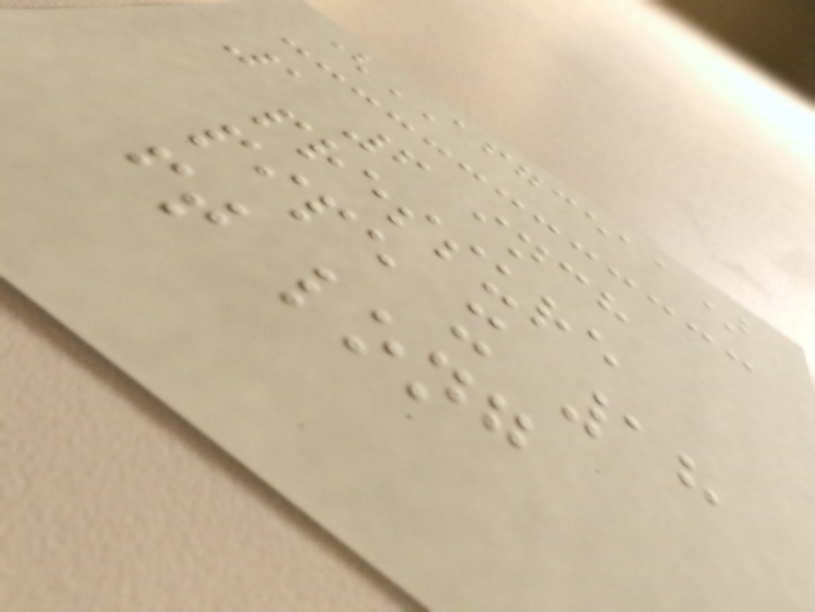(AFGCEAA)
1 6 inch
pressure
pipe x 18
ft long
